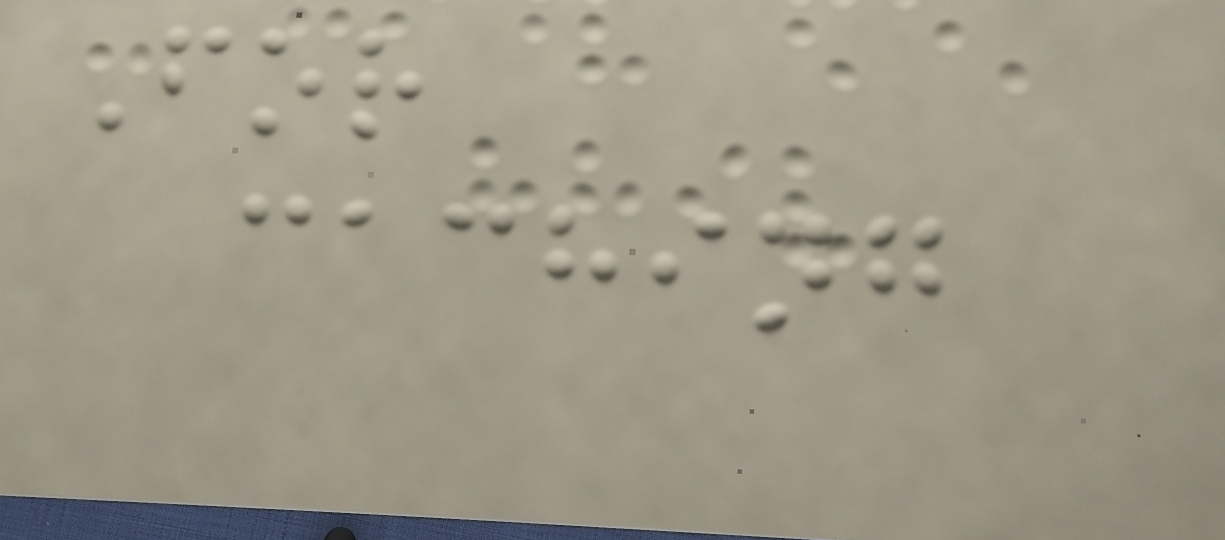For
caching
